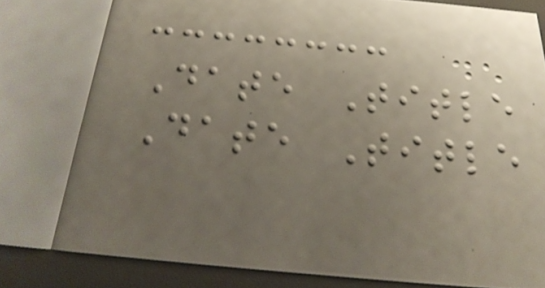Date Title
Date Title
